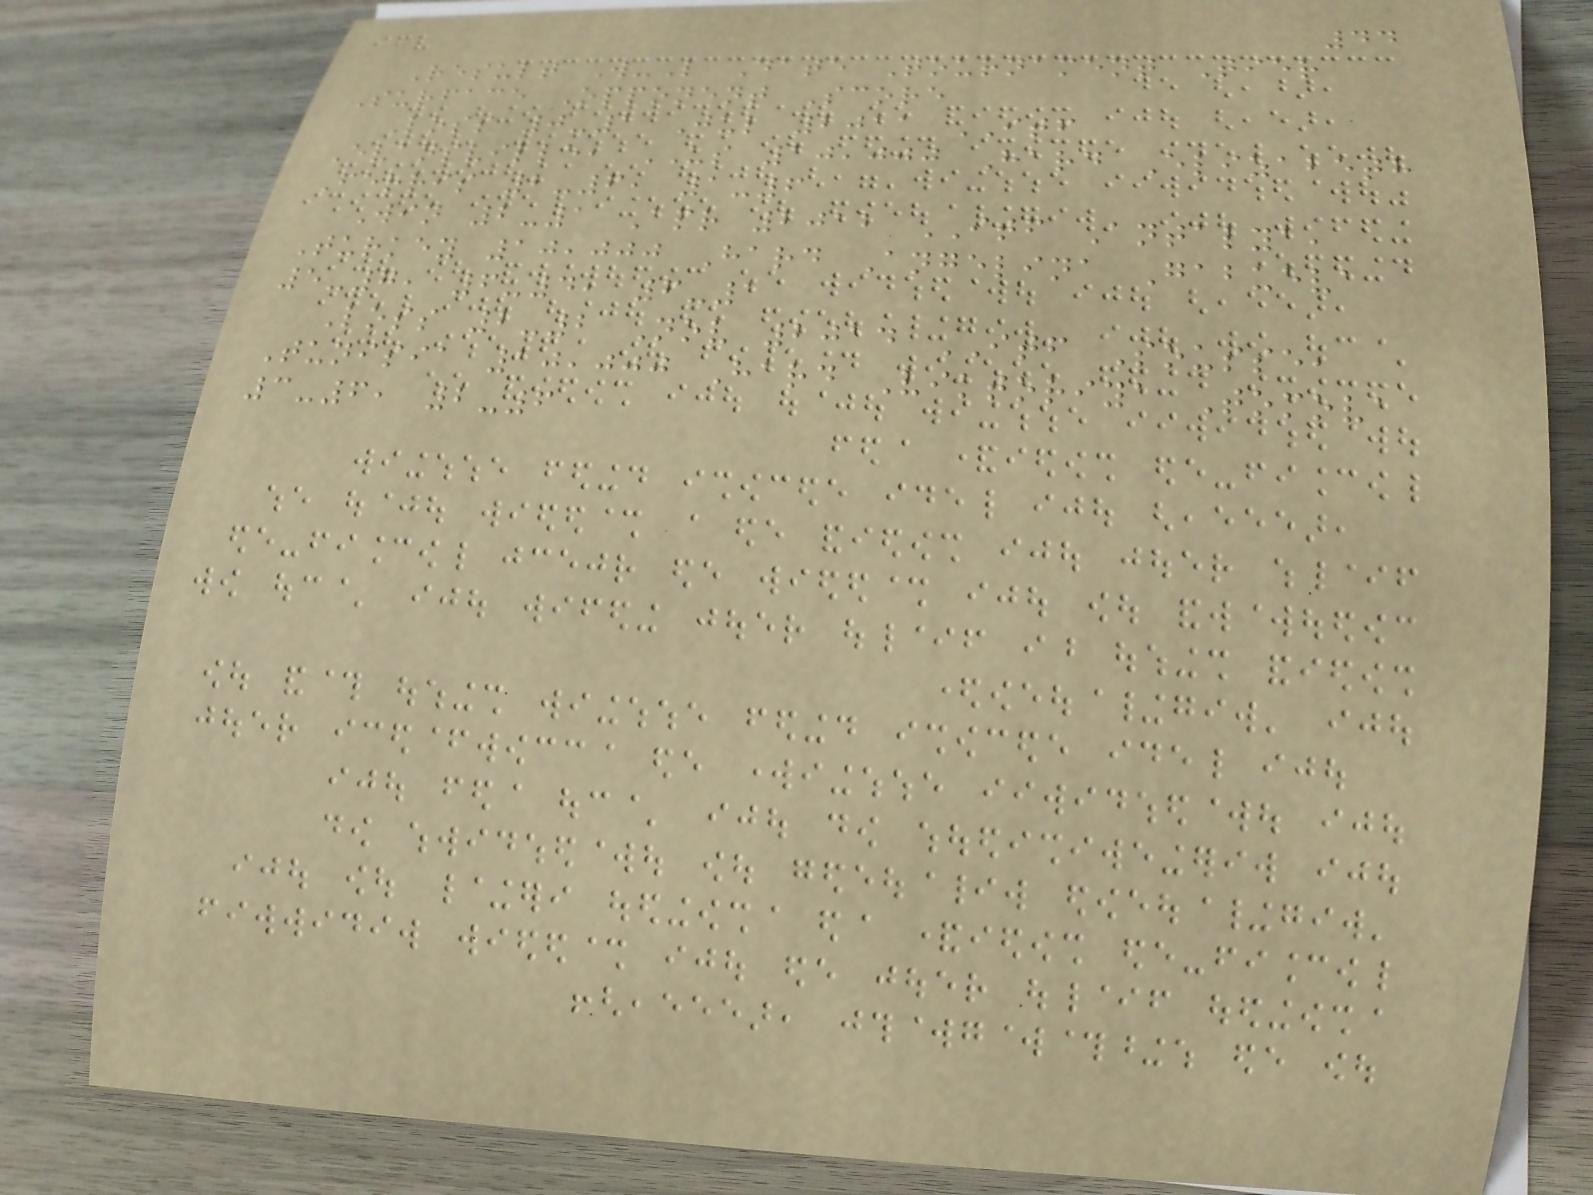44
Result W-L Date Tournament Tier
Surface Opponent Score
Loss 0-1 Jul 2011 ITF
Evansville, US 10,000 Hard Elizabeth
Ferris 2-6, 1-6
Win 2-1 Apr 2012 ITF Antalya,
Turkey 10,000 Hard Angelina Gabueva
5-7, 6-4, 6-1
Loss 2-2 Nov 2014 ITF Sousse,
Tunisia 10,000 Hard Viktoriya Tomova
3-6, 2-6
